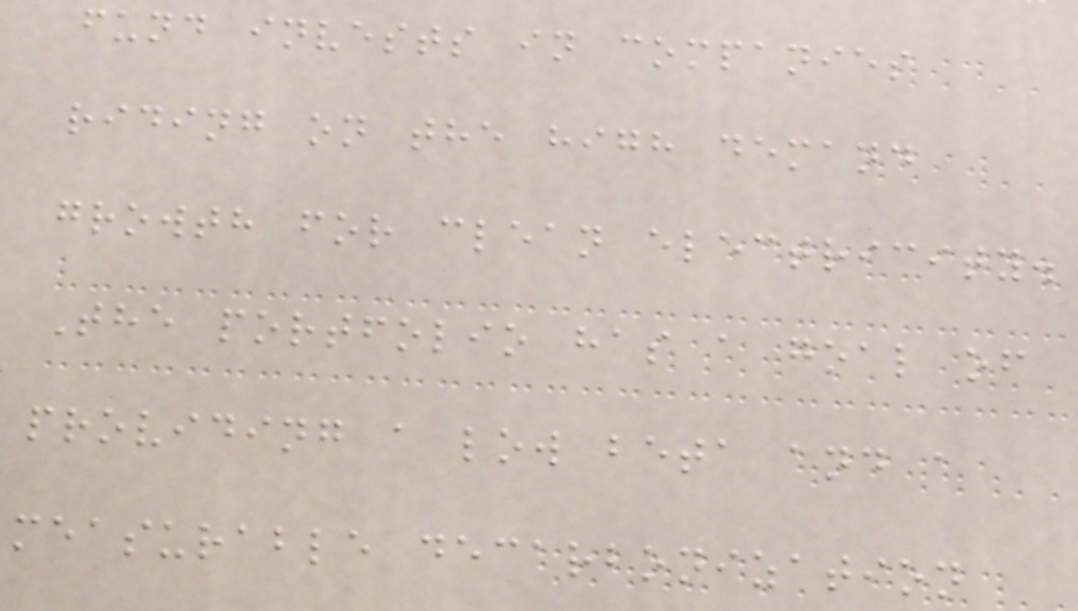fund invests in companies
riding on the high demand
growth for clean electricity.
The portfolio has a goal of
providing a low beta and a
measurable decarbonization
